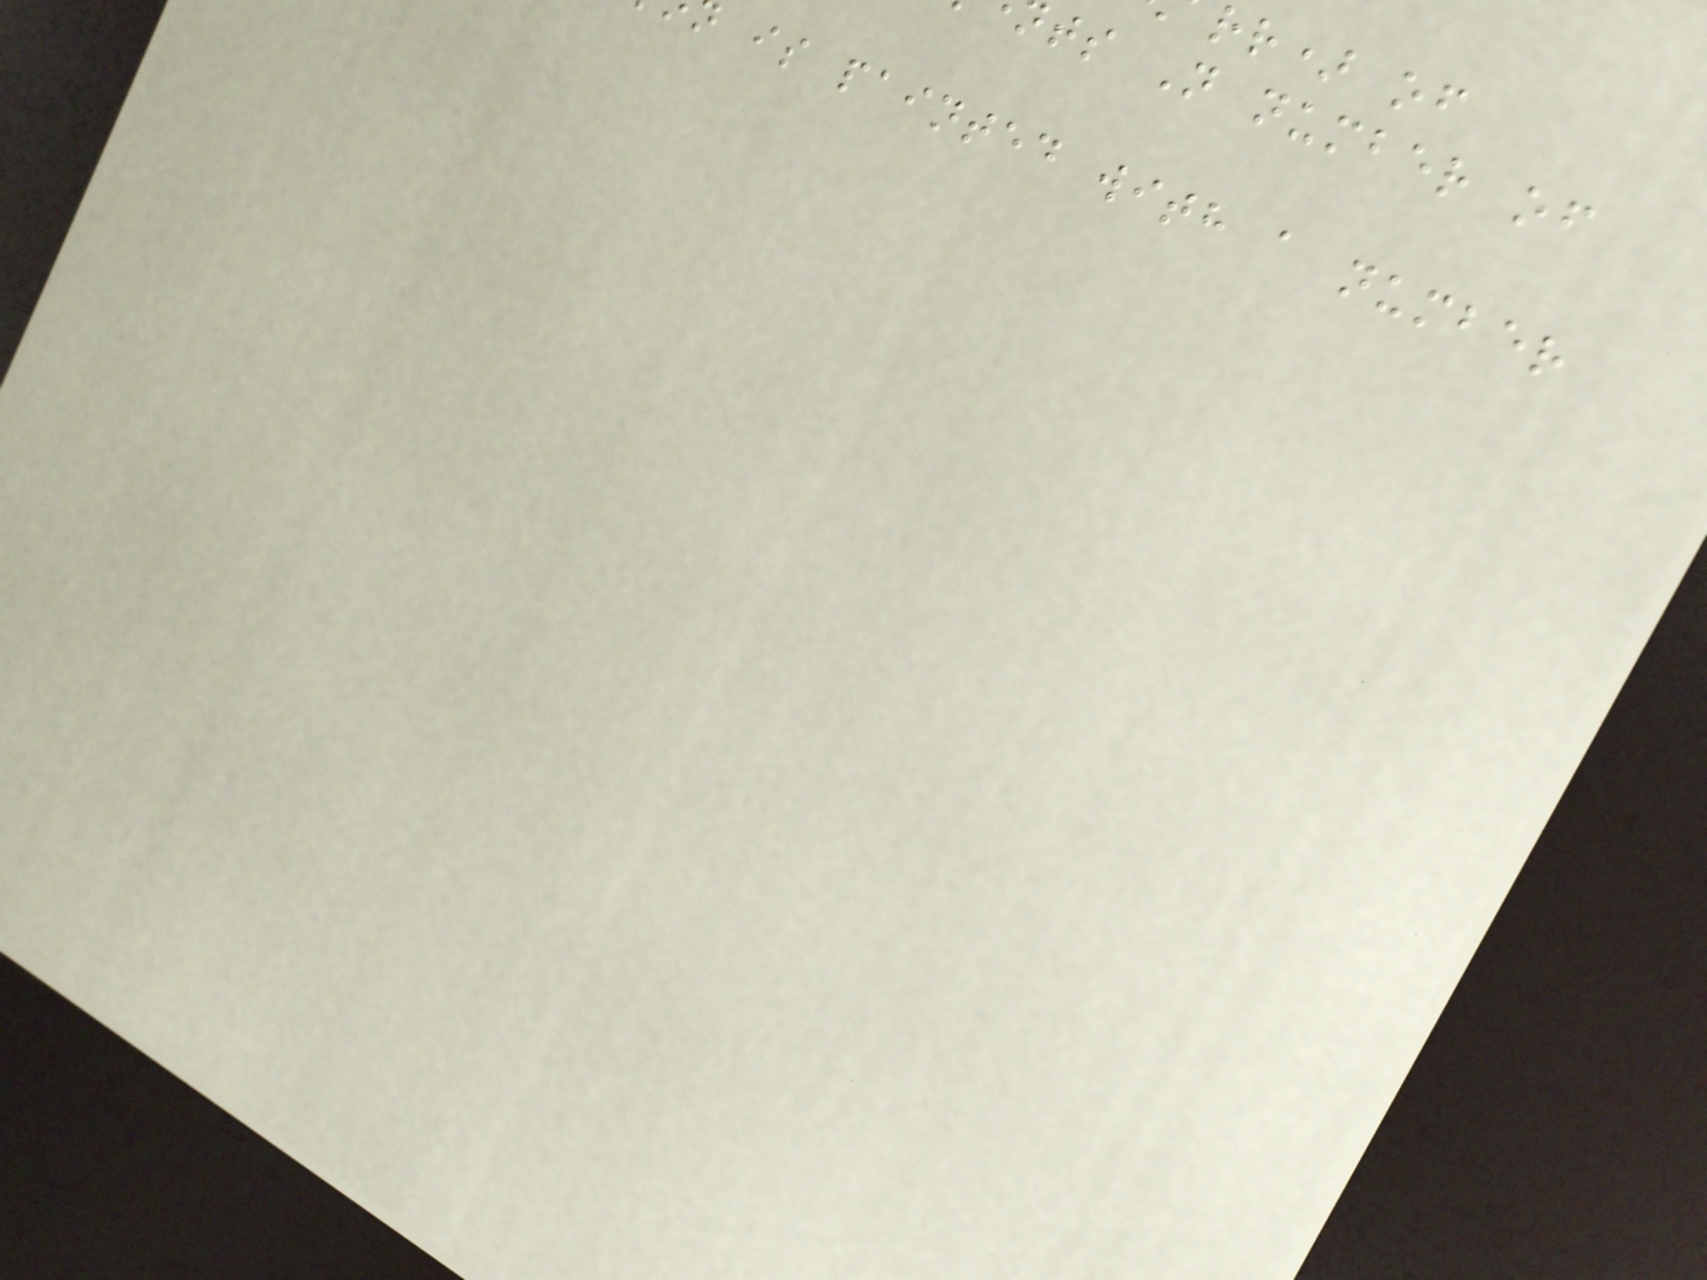ts N number of
is painted with a number
